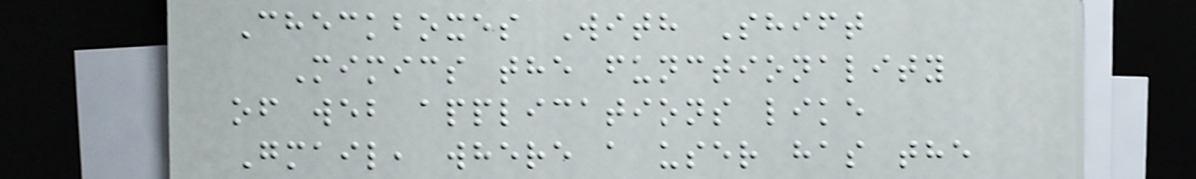Checkboxes With Shift
Mimics the functionality
of web applications like
Gmail, where a user has the
